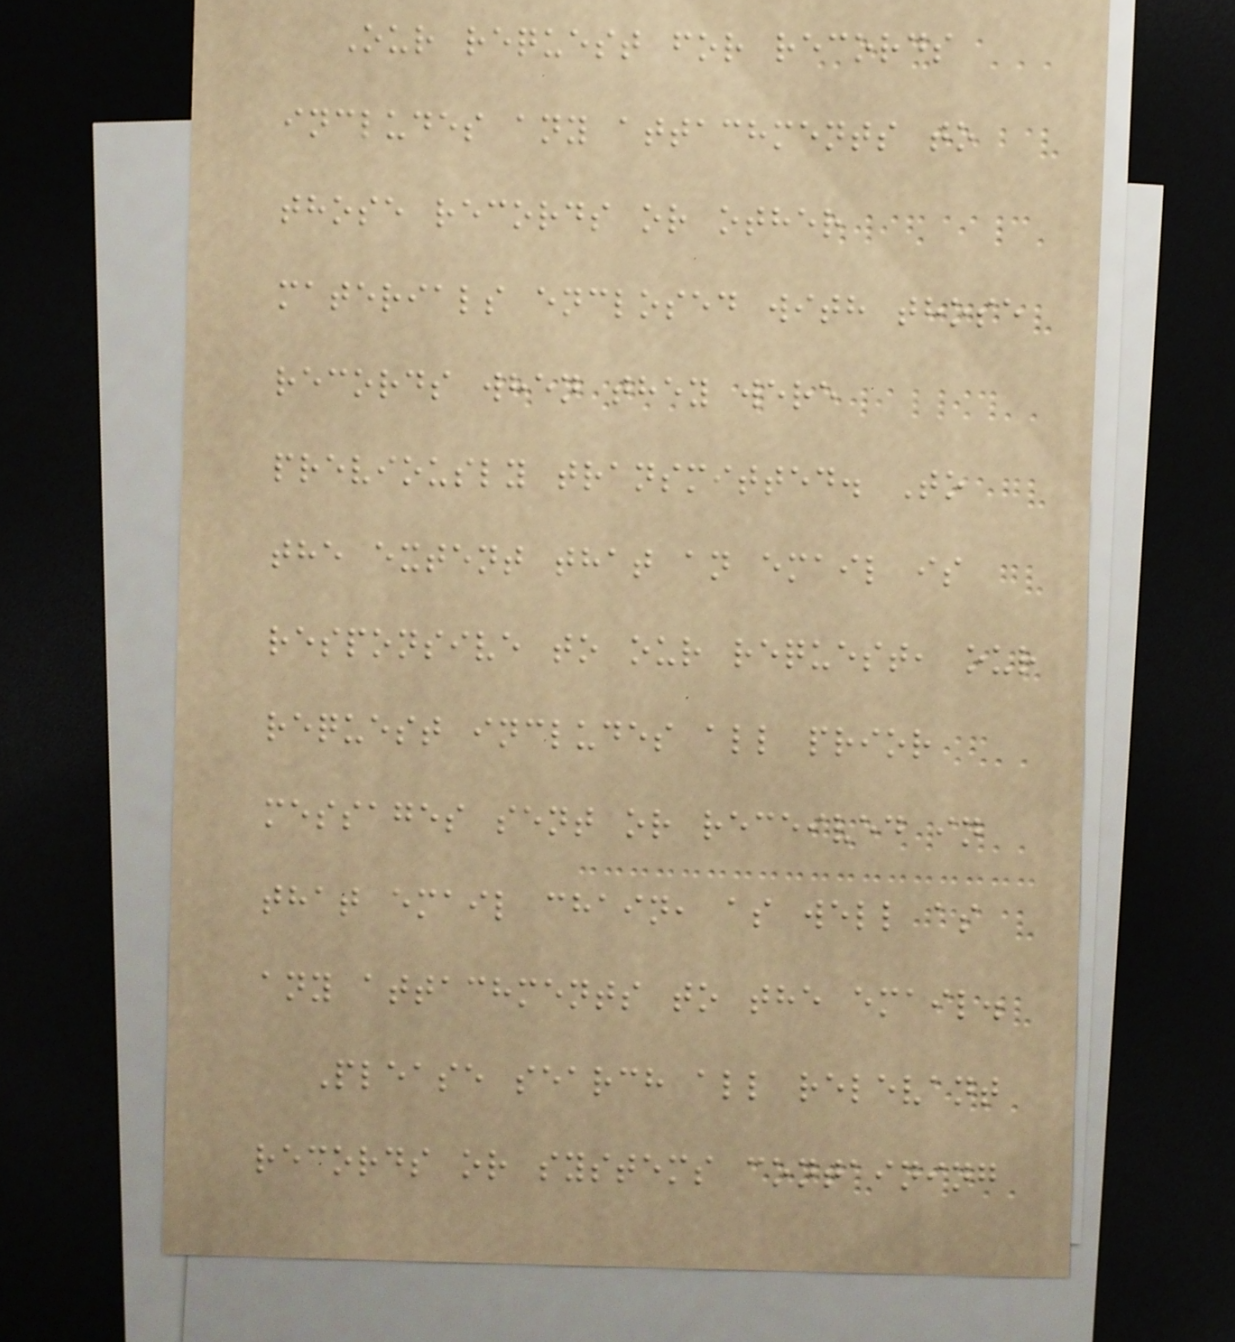Our request for records
includes any attachments to
those records or other
materials enclosed with those
records when they were
previously transmitted. To
the extent that an email is
responsive to our request, our
request includes all prior
messages sent or received in
that email chain, as well as
any attachments to the email.
Please search all relevant
records or systems containing
